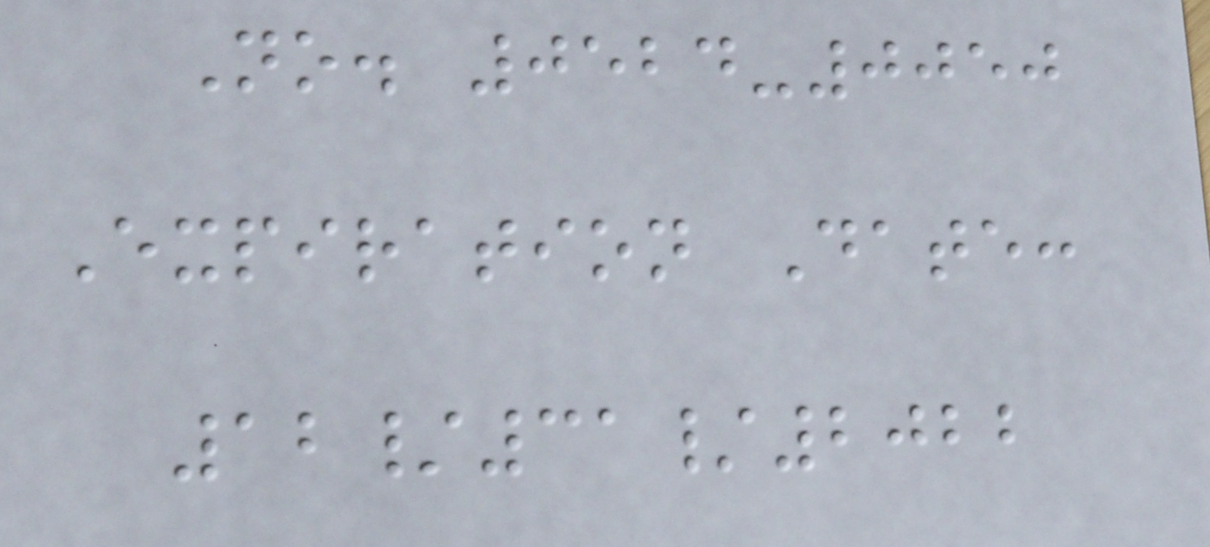No. 0524-0050
Expiration Date:
12/31/2022
